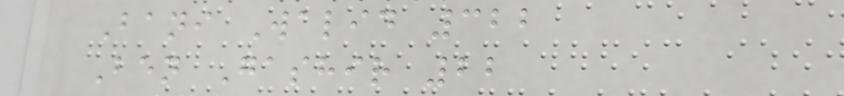Bani Walid 322
Ben Gashir 22
